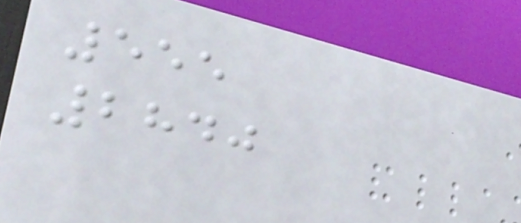555
2840
